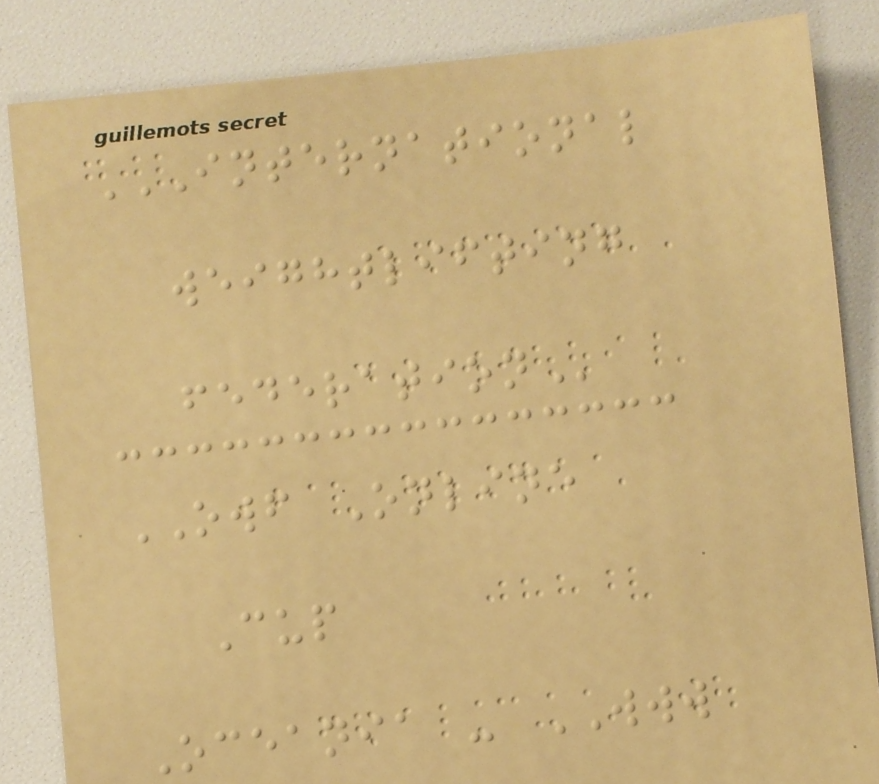INTERNATIONAL
WEIGHTLIFTING
FEDERATION
OWF Online
Cup
Oceania - WWW
